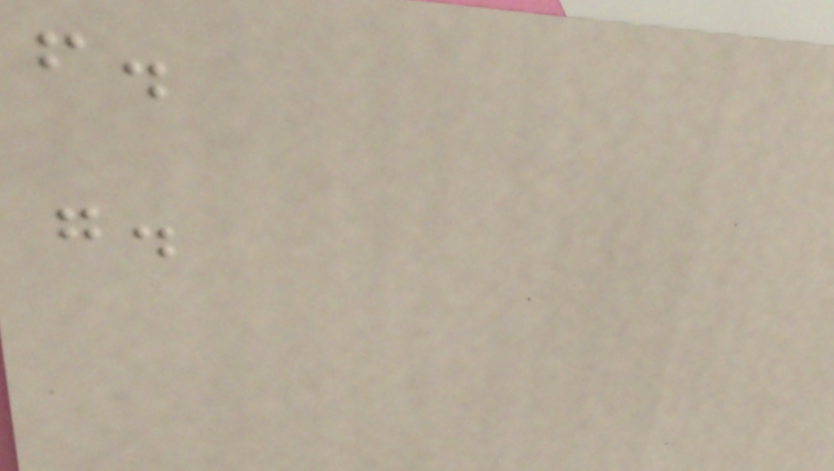f.
g.
